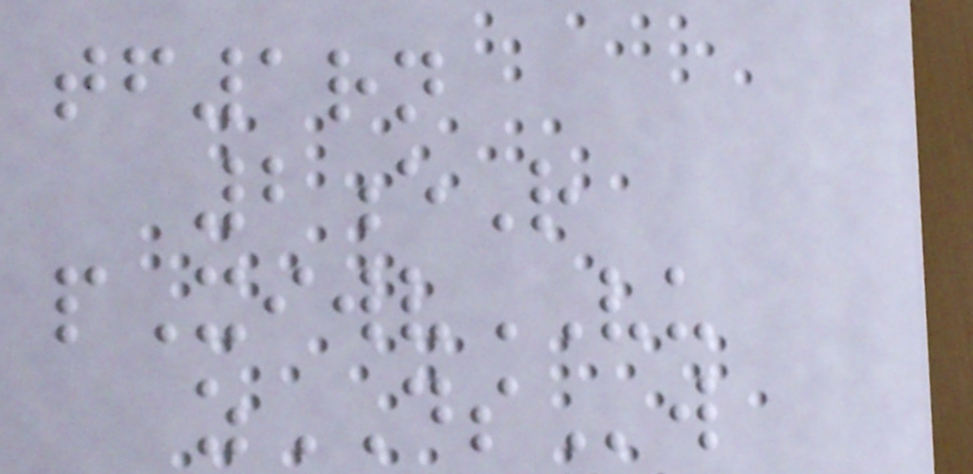tf1rn
2eR
pXiwvVU
zDSw
